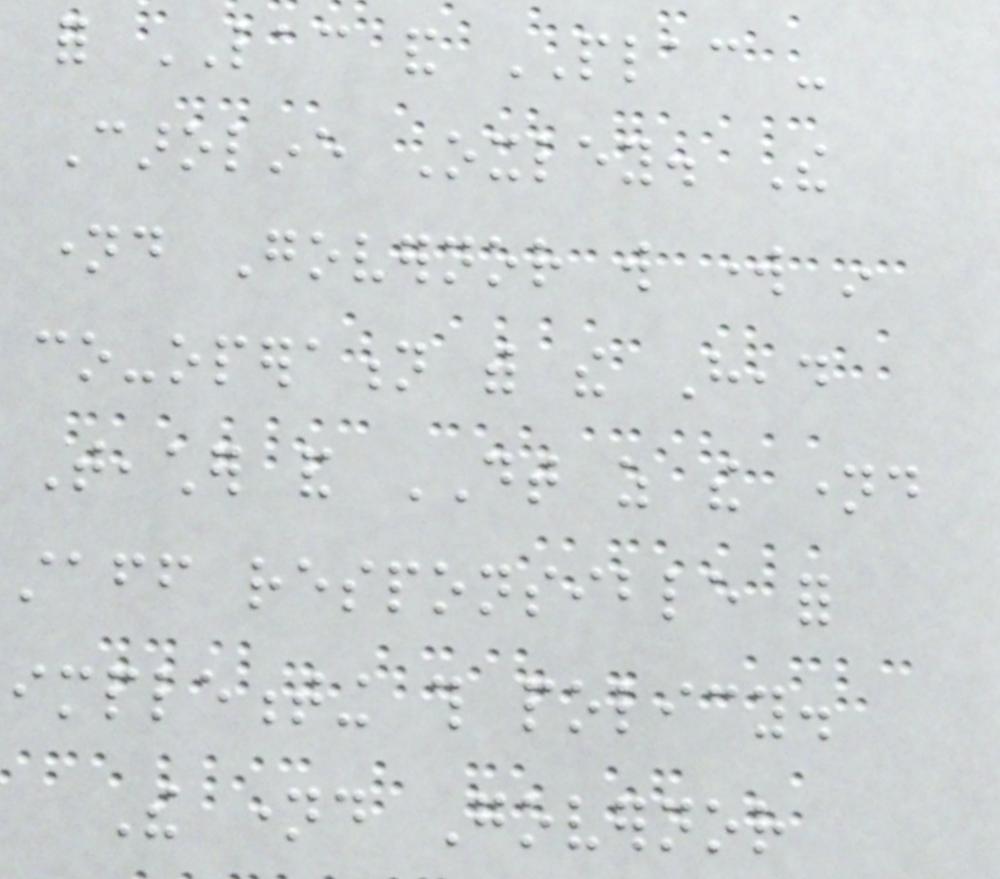for LAC and PLAC -
Caroline Oxley. The
named Governor will work in
co-operation with the Head
Teacher and DT as the named
staff responsible for
implementing this policy.
The named Governor
